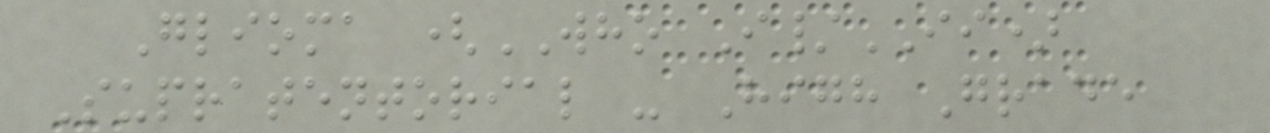Glioma (WHO I/II)
Supratentorial - High Grade
